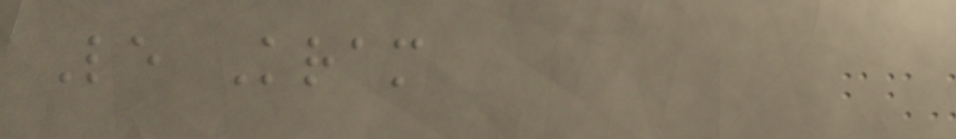Le Kram
